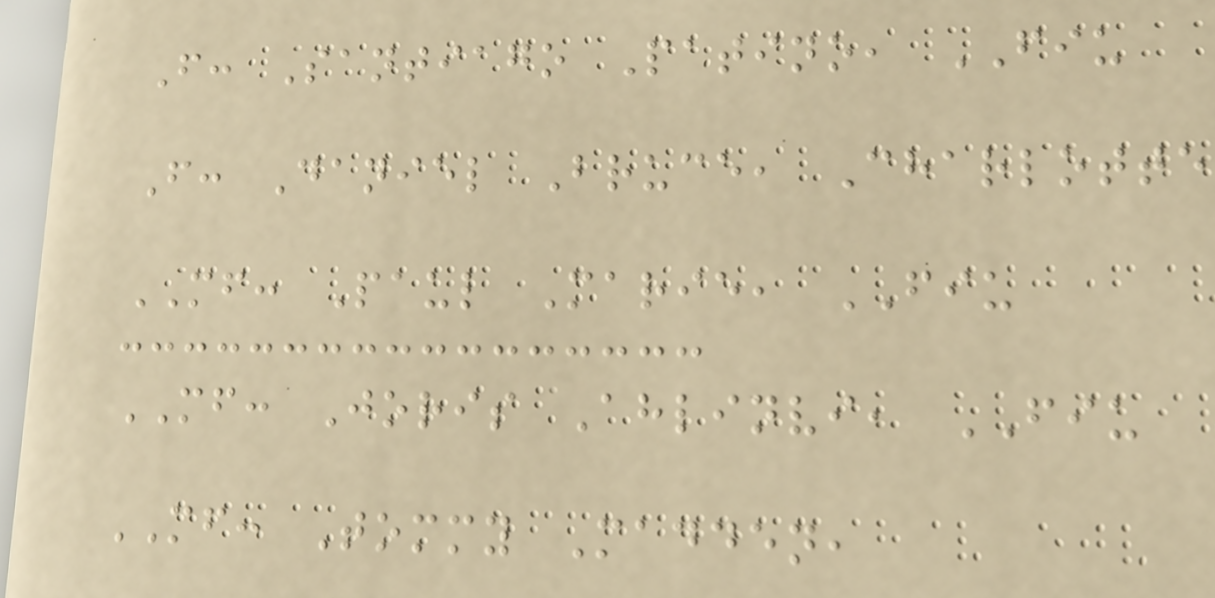F: Santiago Patino, FIU
F: Daniel Bruce, Charlotte
MF: Paul Marie, FIU
MF: Joris Ahlinvi, FIU
MF: Tommy Madden,
